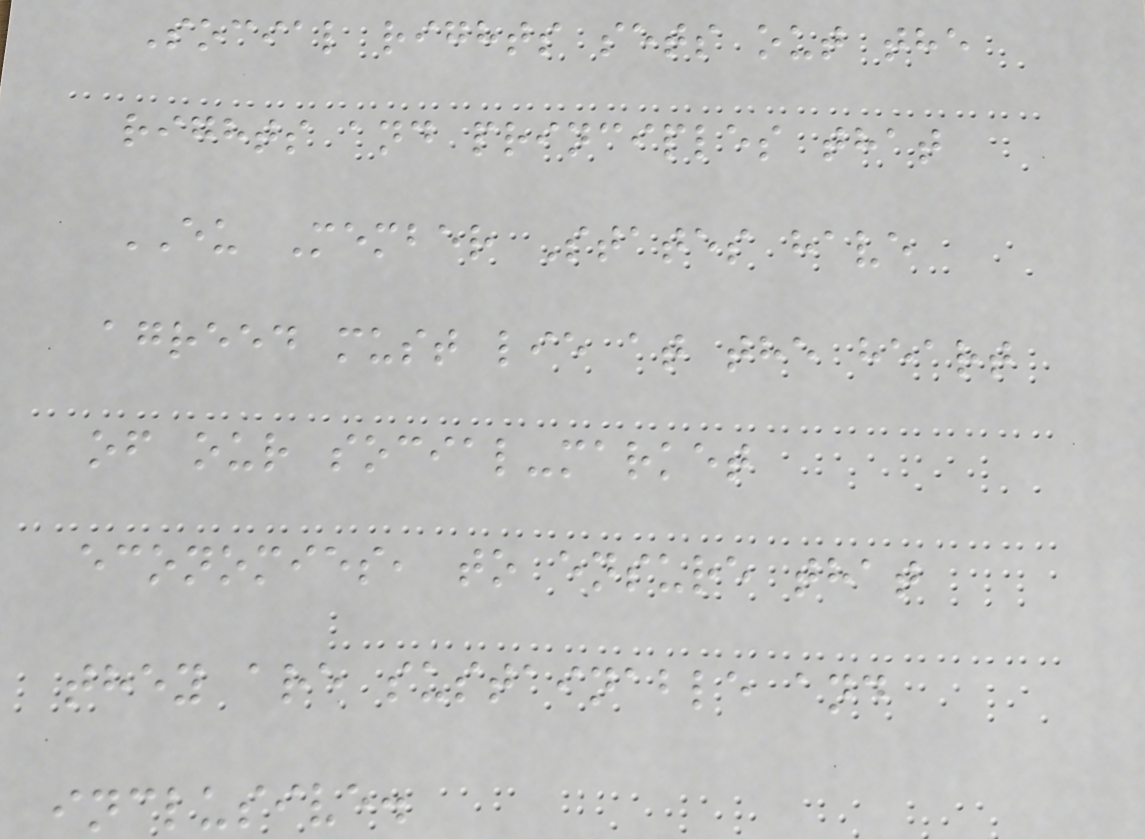Social rights sets out the
rights and principles that
EU Member States have
agreed must lie at the heart
of our social-market
economies, to ensure that
they are sustainable and
inclusive.
